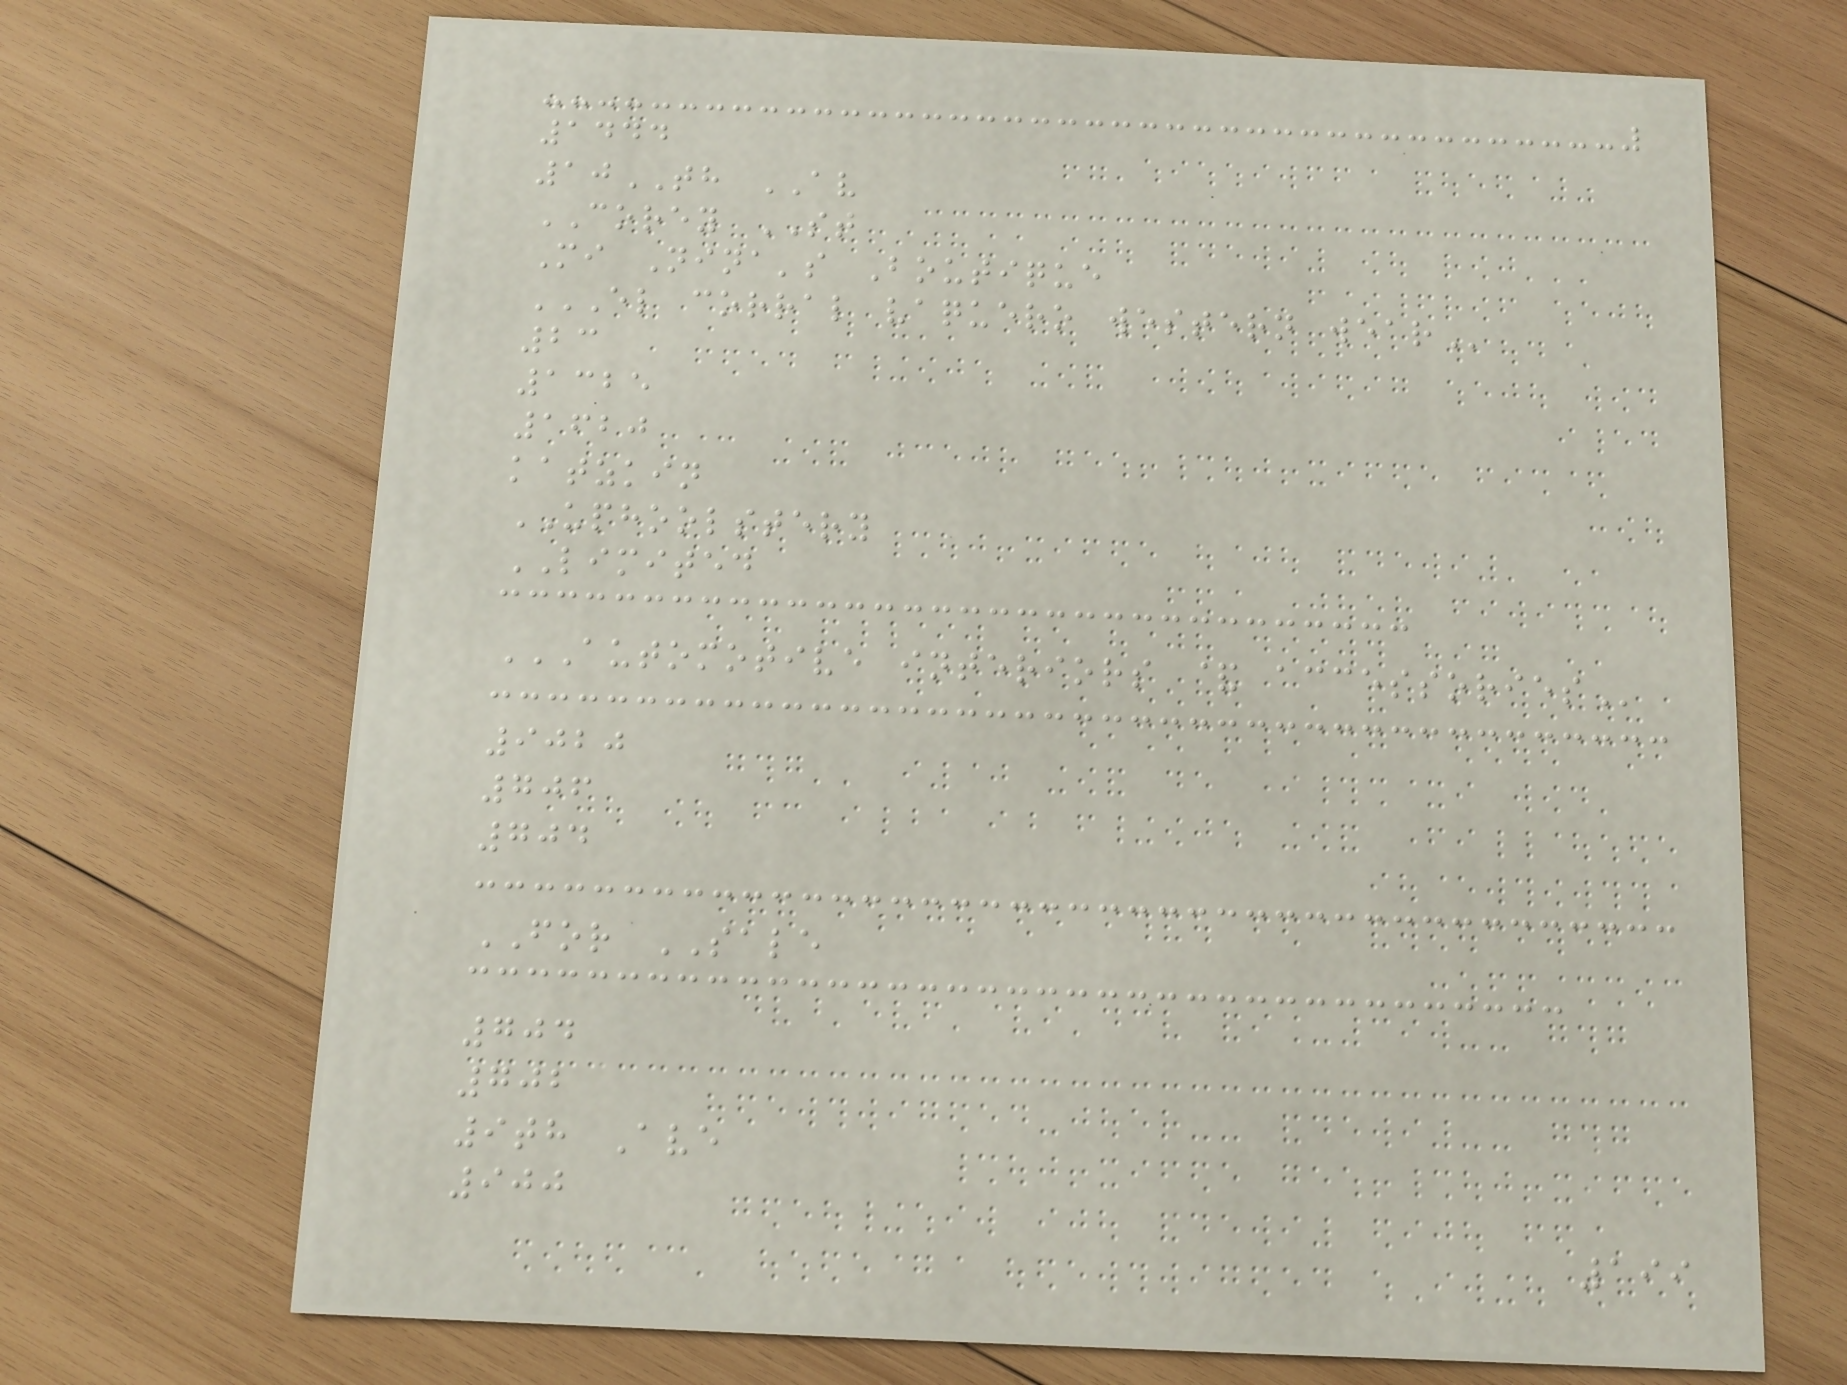1444
10TH AV
COREY ST
Mi Nina's Boutique
EL CORRAL VAQUERO WESTERN WEAR
23
1325
1620
katzkin
UPHOOLSTERY
LIMITED
AUTOMOTIVE INTERIORS & ACCESSORIES
9020
706
704
FOR SALE
704
702
9th Ave
900
199
